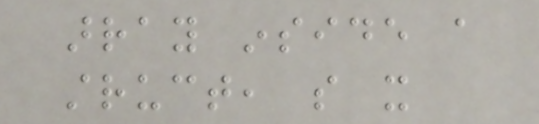array inside a
struct, so it
